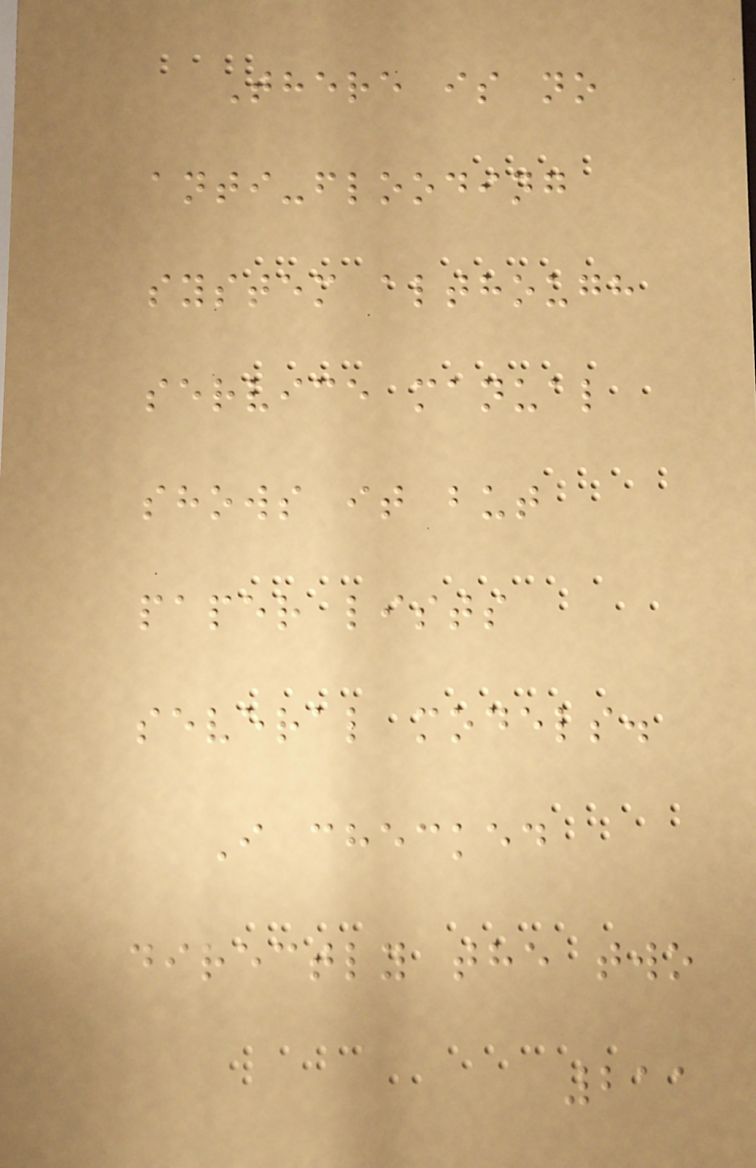There is no
anti-flooding
system although
service manual
shows it but
paper lists
several models.
I checked
directly the two
211
